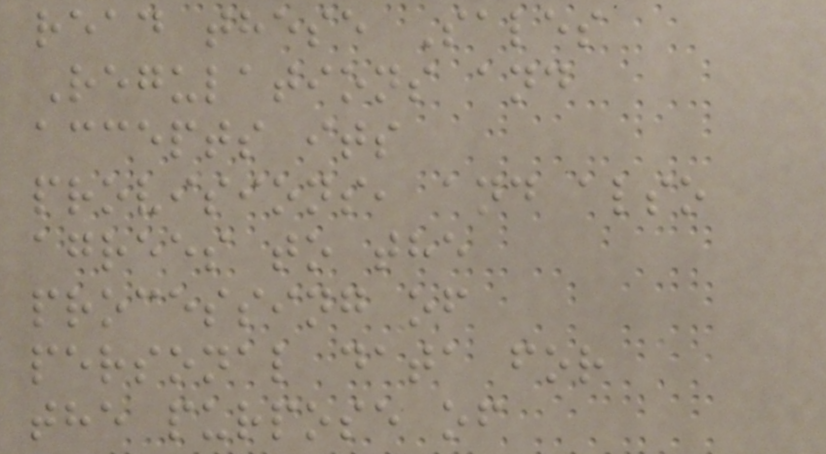read these Sales
Regulations and
accepts its
provisions, and also
agrees to the
processing of
personal data for
the purpose of
